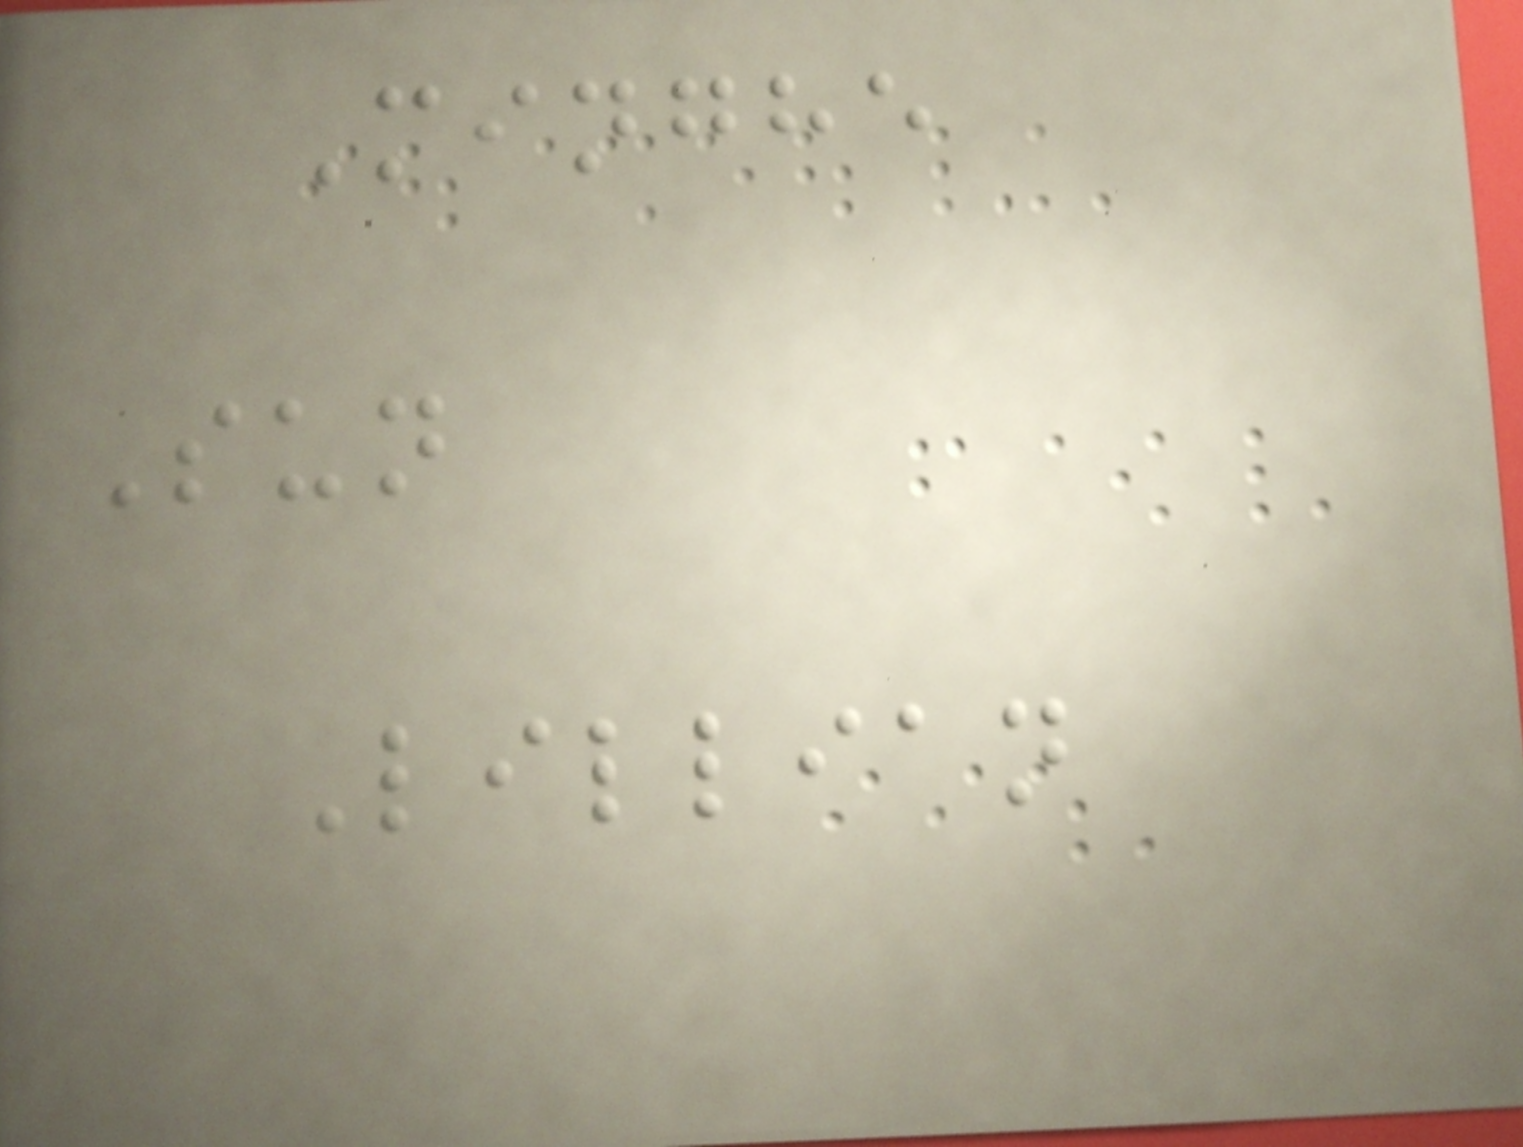Minghe
Sun
Lillian
